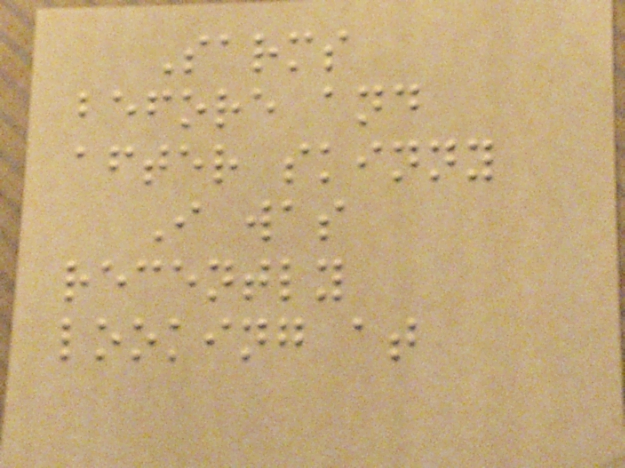Sarms
before and
after skinny
I was
recently
looking at
